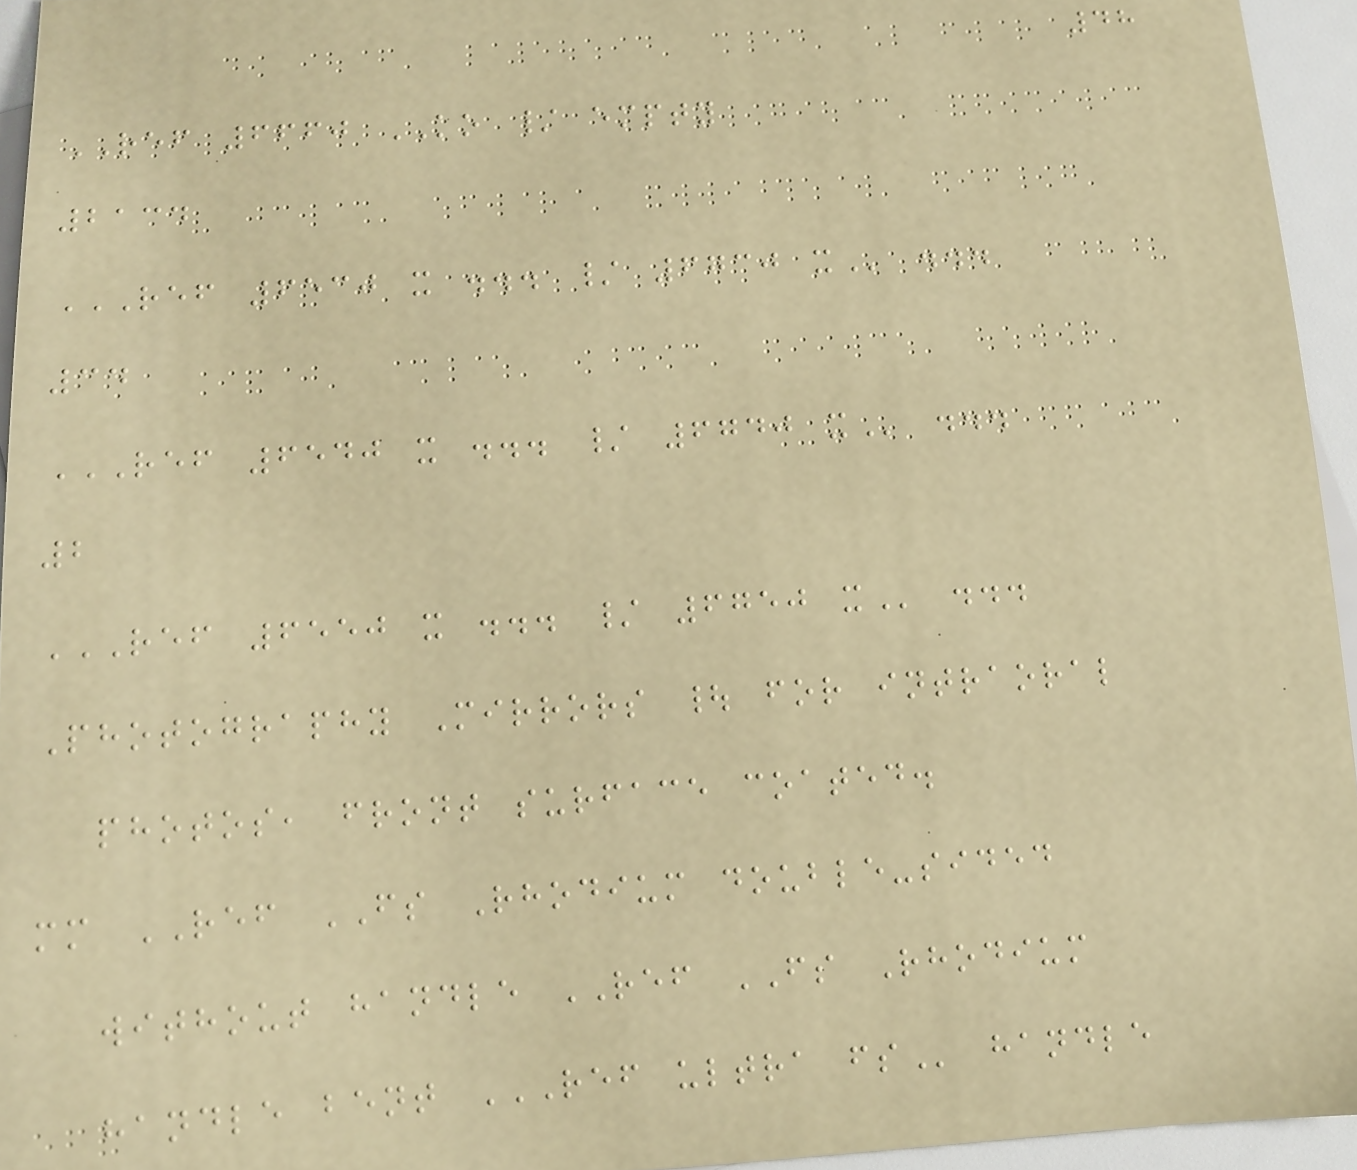48
REF 6660 KO / empty
2134
REF 6530 X ... / 6730 X ...
34
REF 6540 X ... / 6740 X ...
2
REF 6550 X ... / 6750 X ...
Photography Mirrors | for intraoral
photos, front surface coated.
mm REF FS Rhodium double-sided
without handle REF FS Rhodium
handle bent REF ULTRA FS handle
